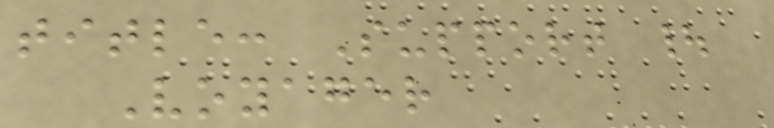title: Support |
Voyager
